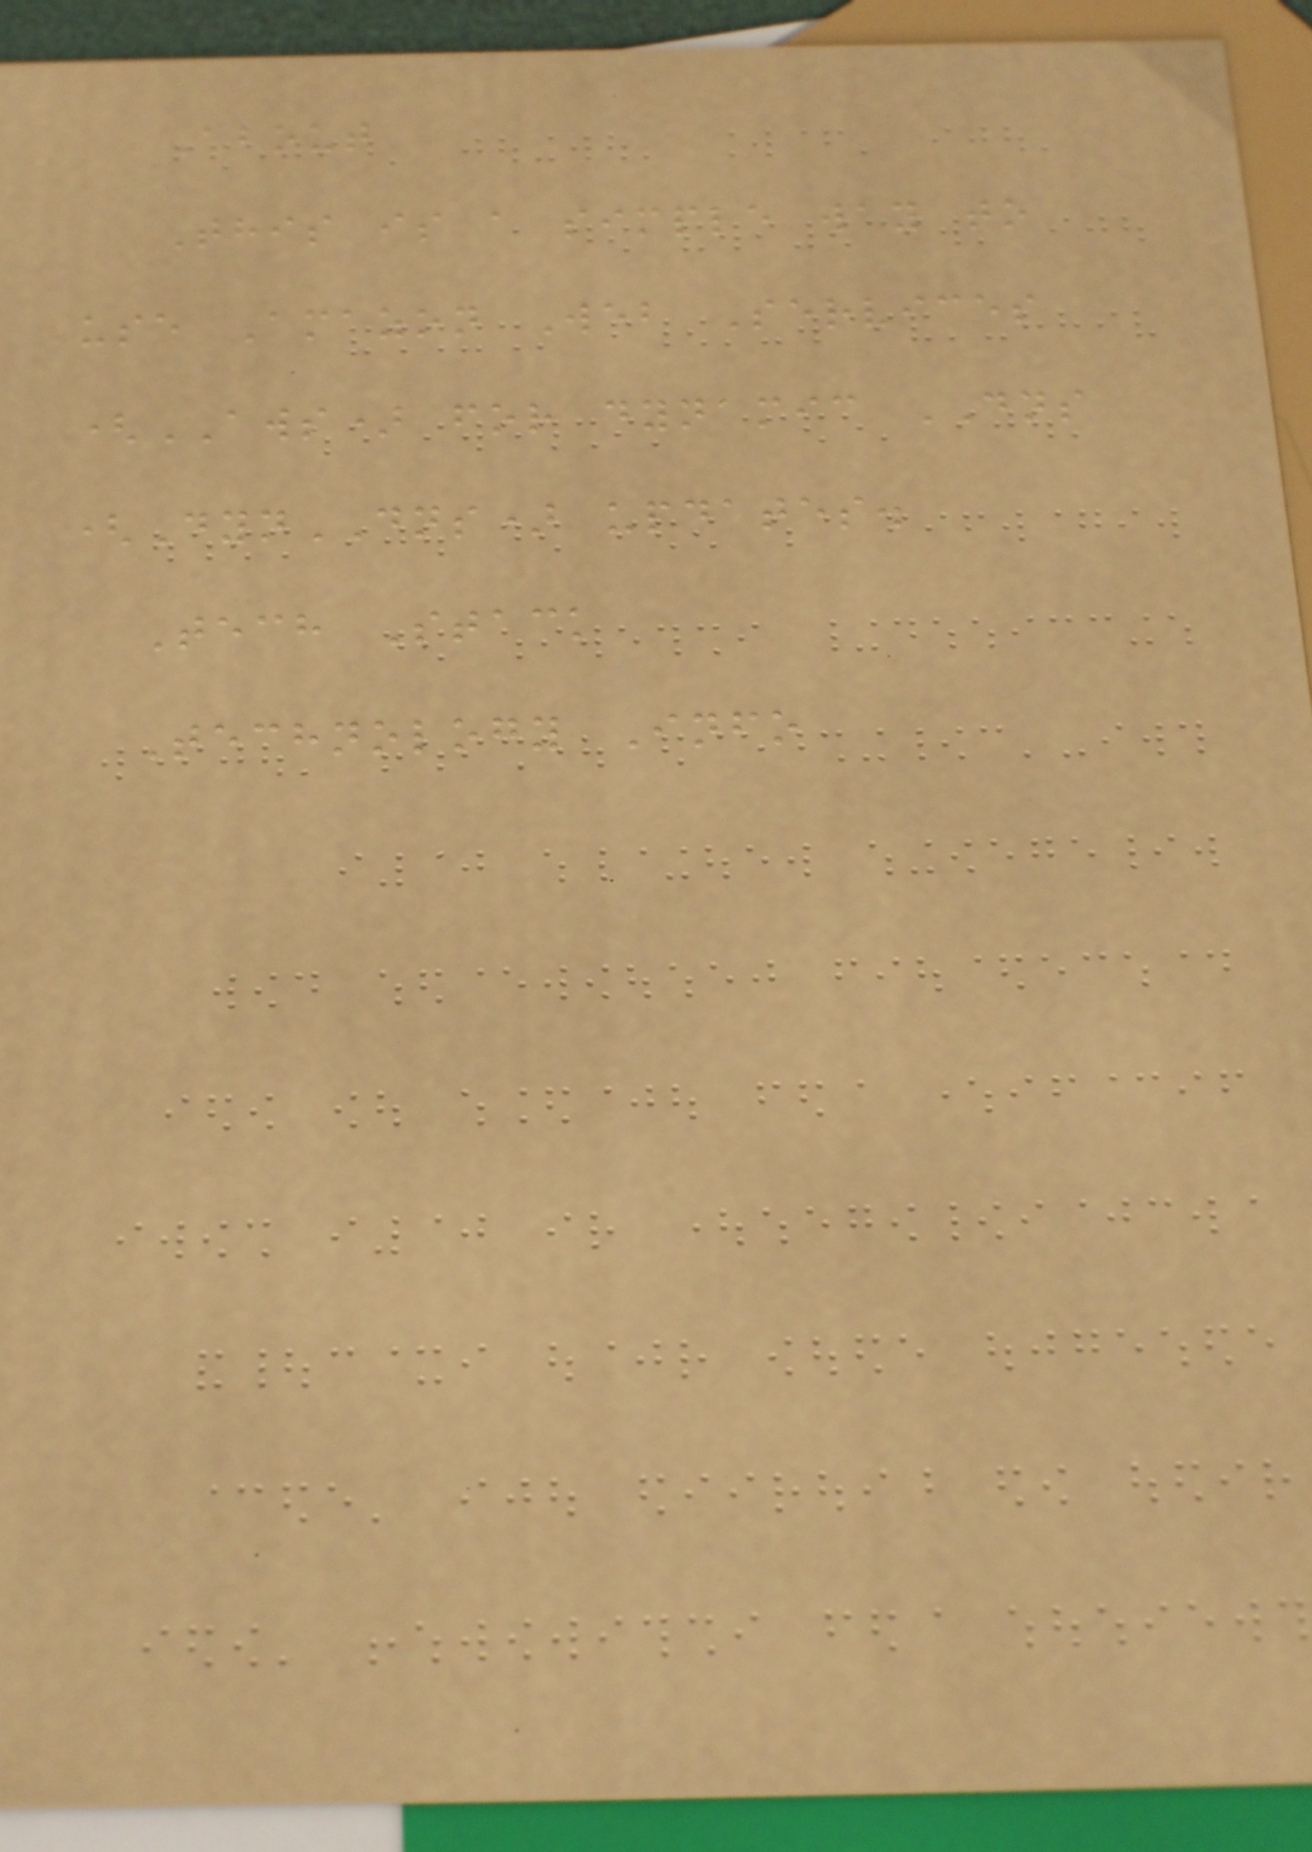About
This is a simple way to
use Amazon Web Services
(AWS) for dynamic DNS
(DynDNS) updates.
Tech Stack
Technology Info
